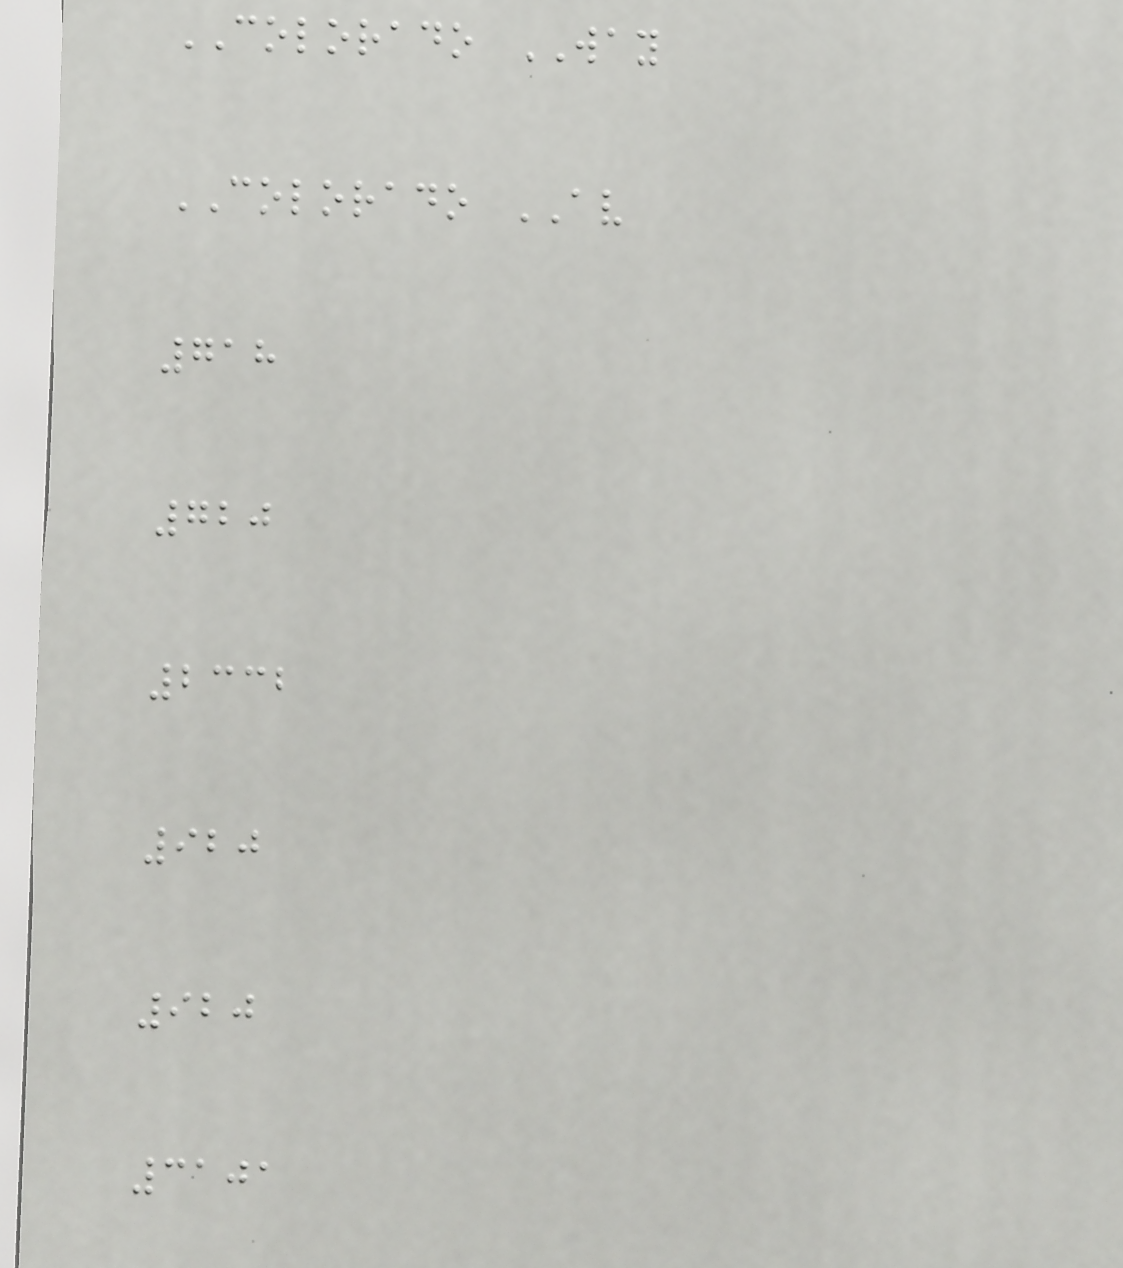COLORADO WAY
COLORADO AV
718
720
2332
920
920
3101
